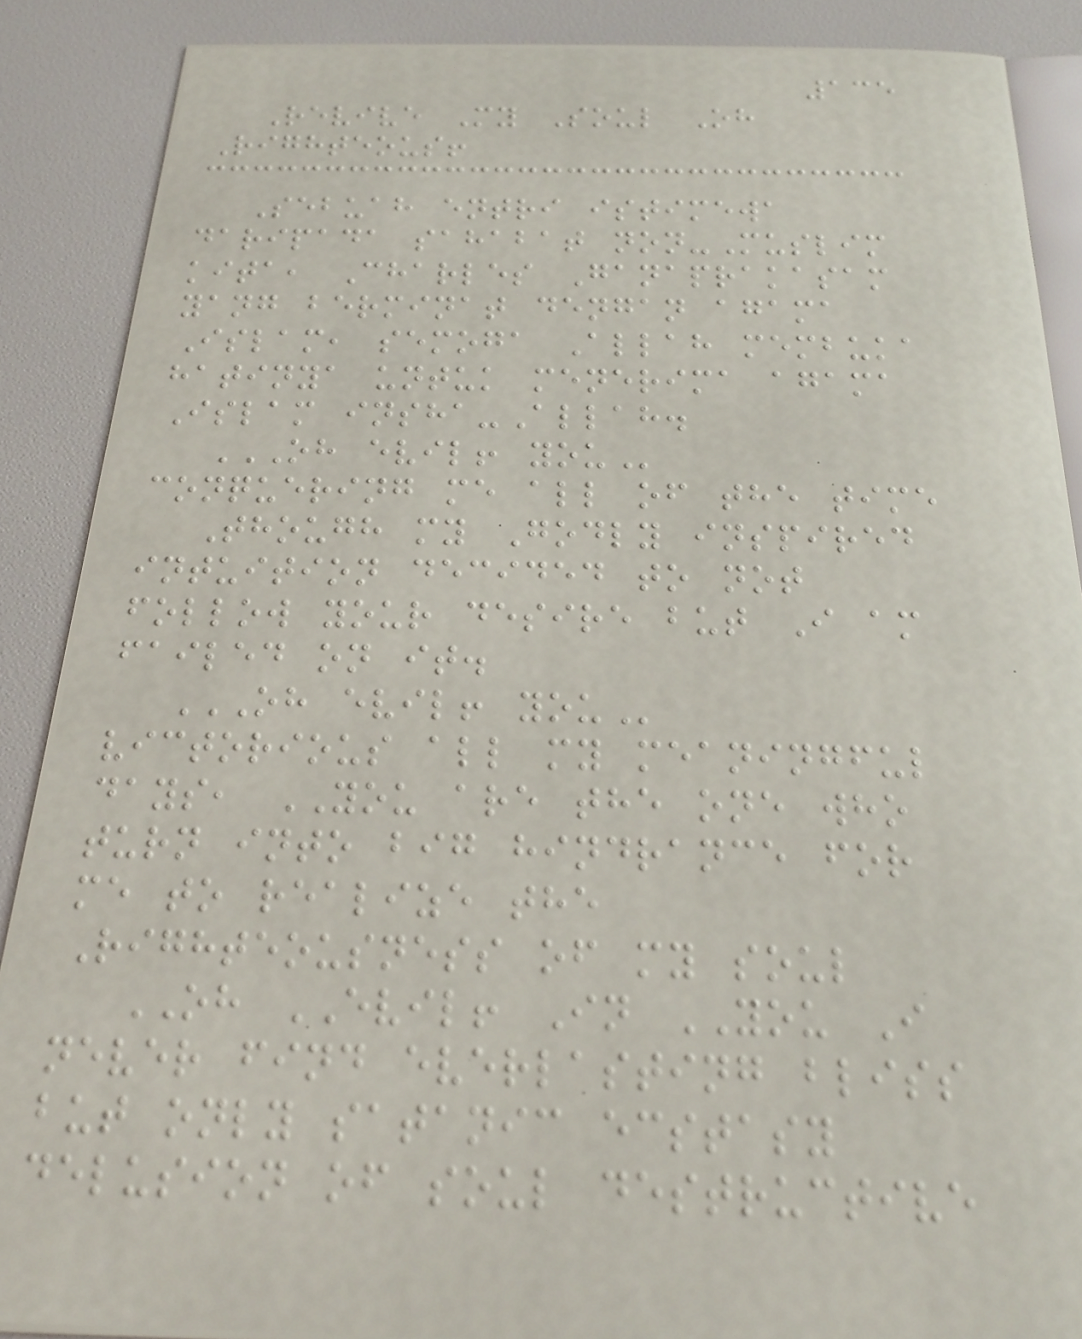135
Revive My Soul Oh
Righteous!
Sebuah entri istimewa
daripada sahabat non-Muslim
kita, Charles Ganaprakasam
yang berminat dengan agama
Islam, semoga Allah membuka
hatinya untuk menerima agama
Islam insha-Allah.
OH EVIL! YOU
conquering me all of the time
Though my Godly inspired
intuition decided to not
follow your desire but I am
failed on it.
OH EVIL! YOU
victorious all my meaningful
days, YOU are the one who
turn into big hindrance for
me to realize the
Righteousness of my soul
OH EVIL! In YOU I
never find everlasting bliss
but only satanic ecstasy
delusion of soul destructive
